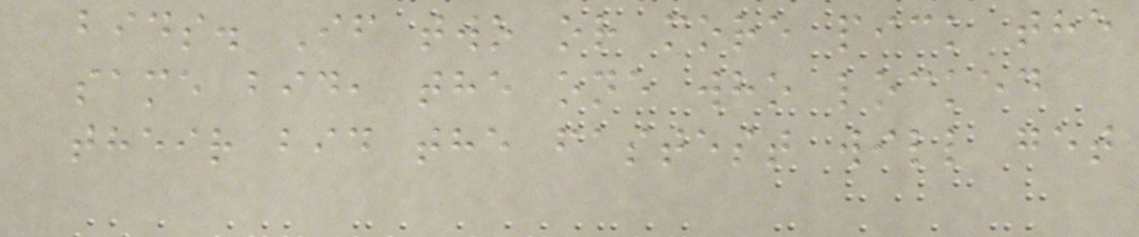bids. If two or more pick the
same bid, the one who locked
their bid the fastest will get
